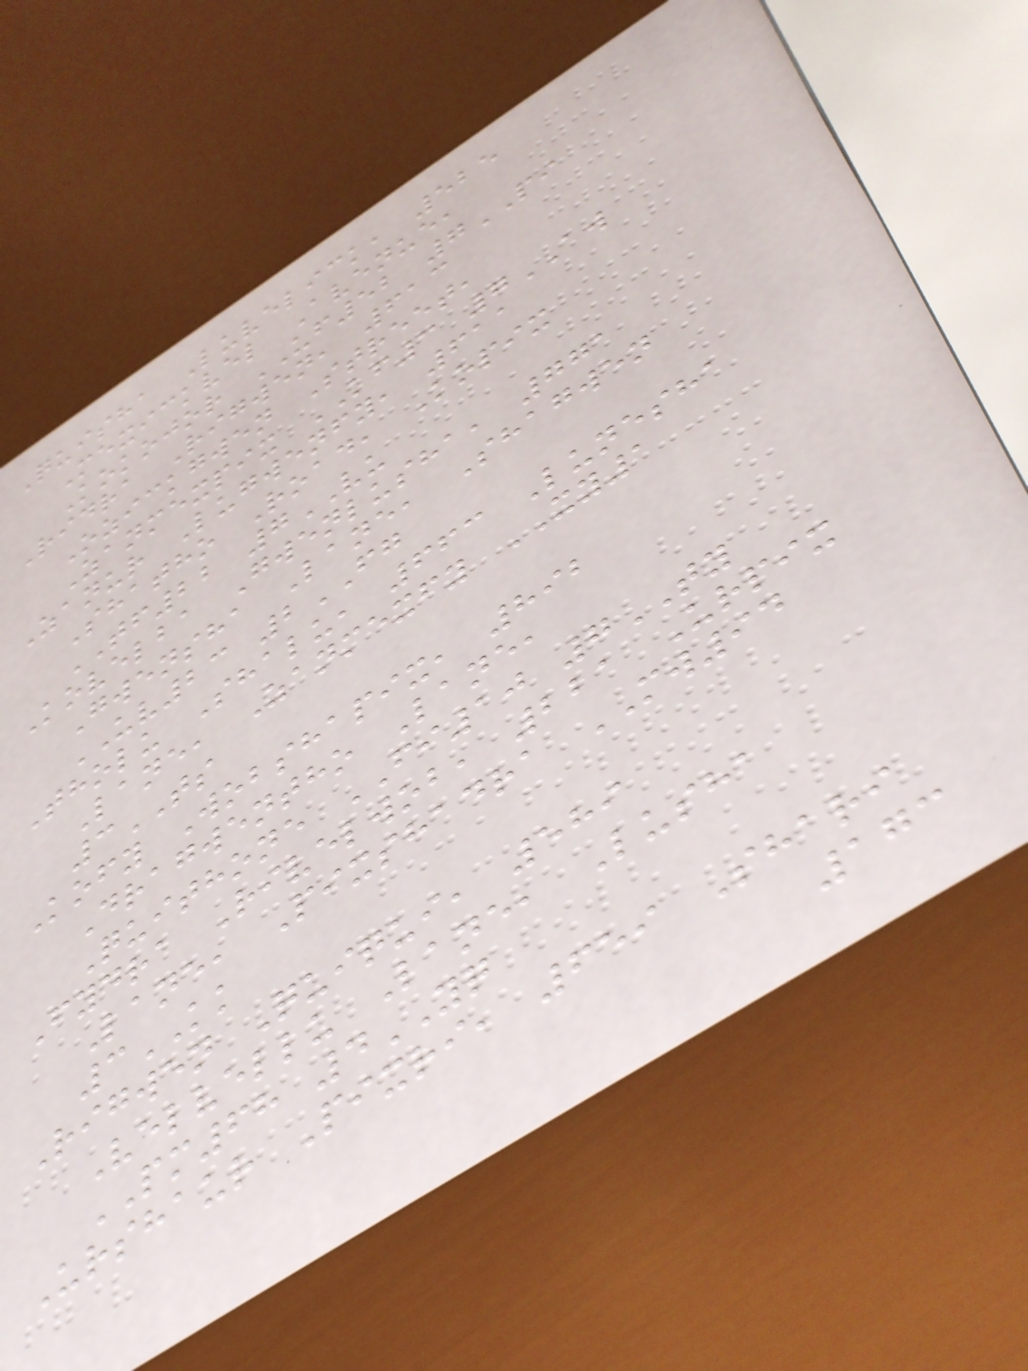Quisha Luvelick, 525
Mexickvel Avenue,
Kokojor UF52 7PI
Ridra Rigwen, 613
Ozickgwen Street,
Zanmexpix KF3 7AW
Zanur Lugwenfy, 611
Shatho Road, Kopix
TF22 7VU
Kovelba Gwenlusha, 771
Gwensha Lane, Shagwen
UV23 2FG
Tholu Shalu, 663 Lunesha
Lane, Zanmexfy XY1
3TS
Kofy Wobshapix, 892
Dragwentho Lane,
Quithone FI10 7TY
Fydra Rivelwob, 221 Urpix
Lane, Pixshadra MW94
3KK
Rigwen Quiqui, 589
Velvellu Lane, Lusha
PM68 4YQ
Urshaur Pixri, 659 Shari
173
